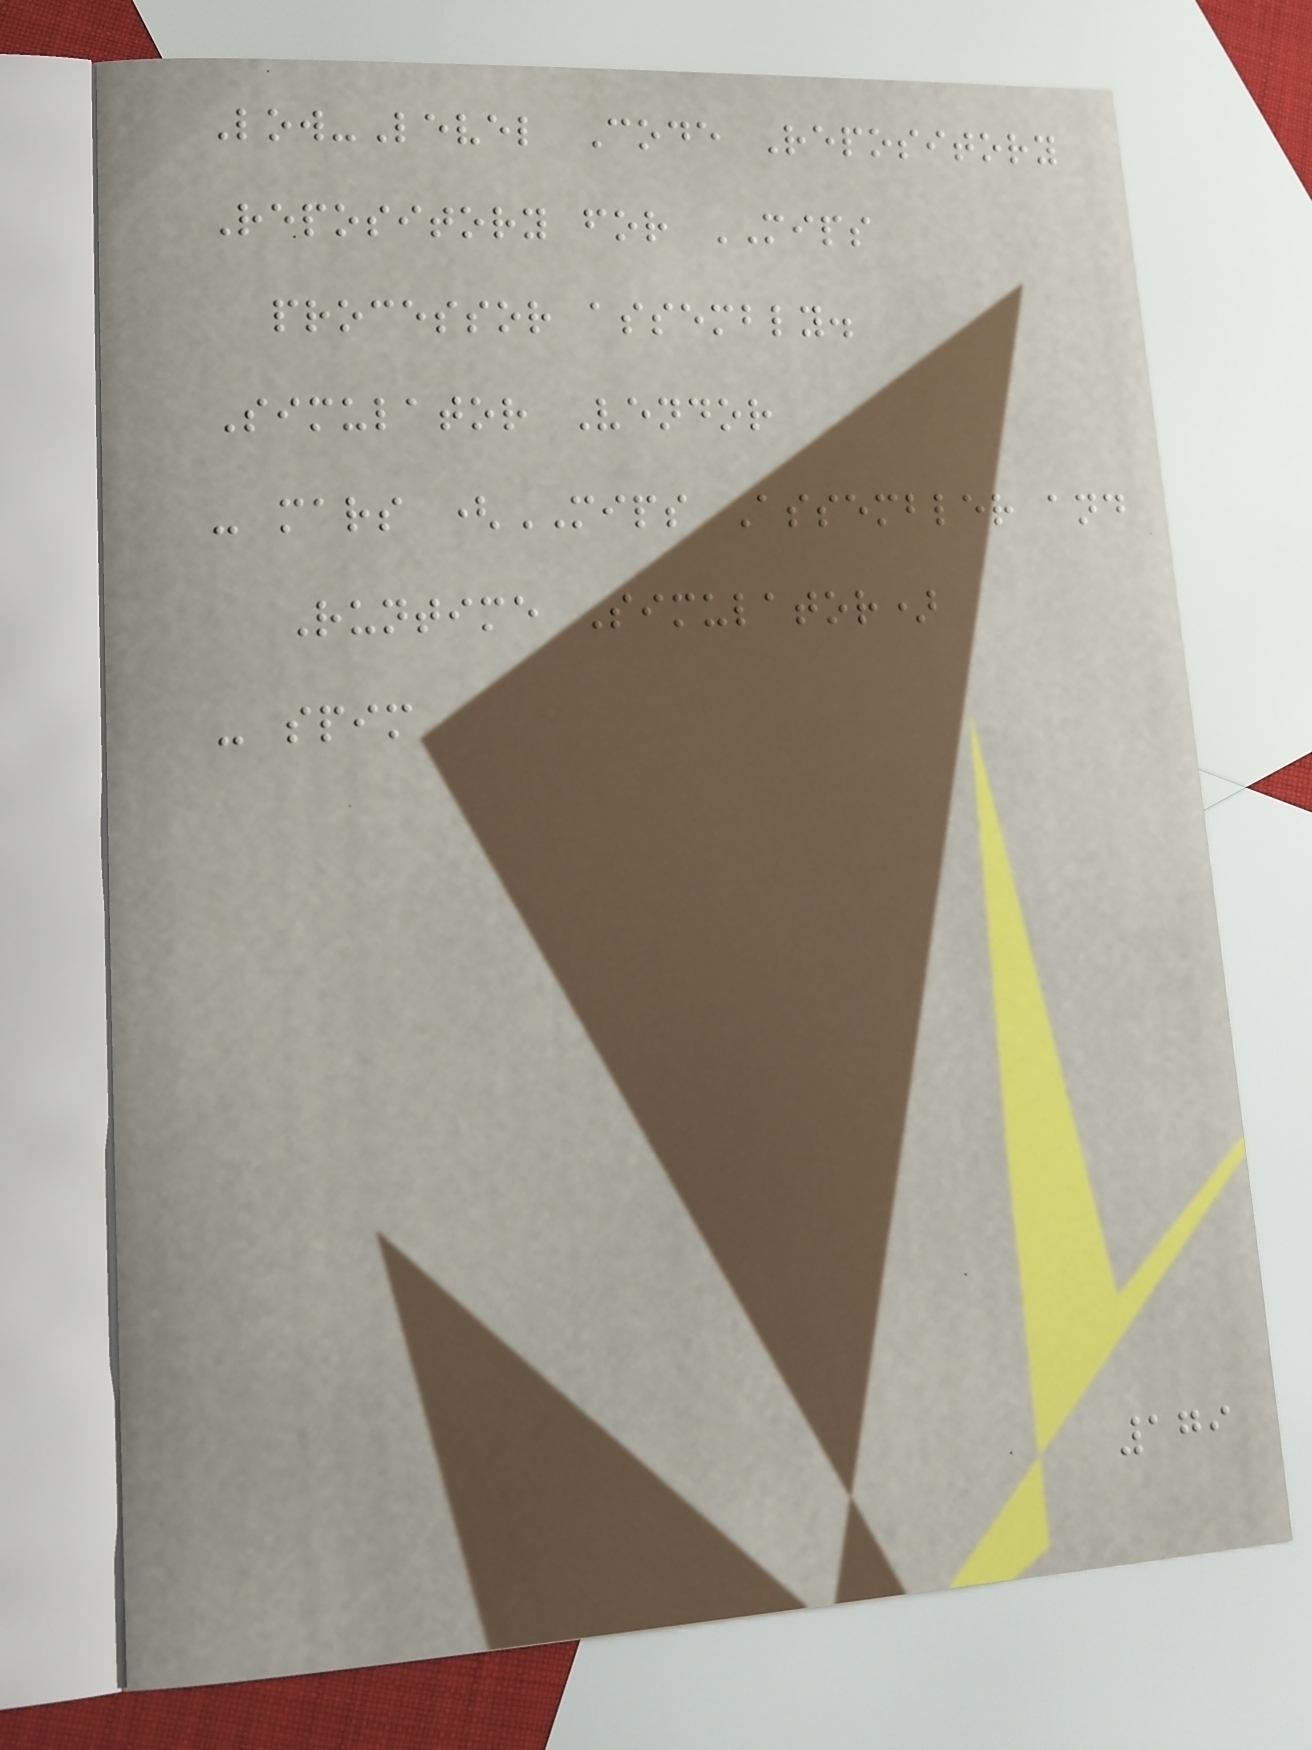Low-Level Code Repository
Repository for MIPS
processor assembly.
Simulator Vendor
- mars (MIPS Assembler and
Runtime Simulator)
- spim
179
